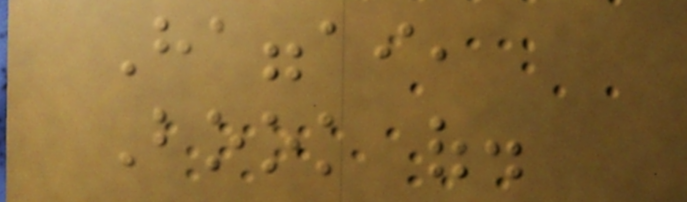Haggai,
Book of.
